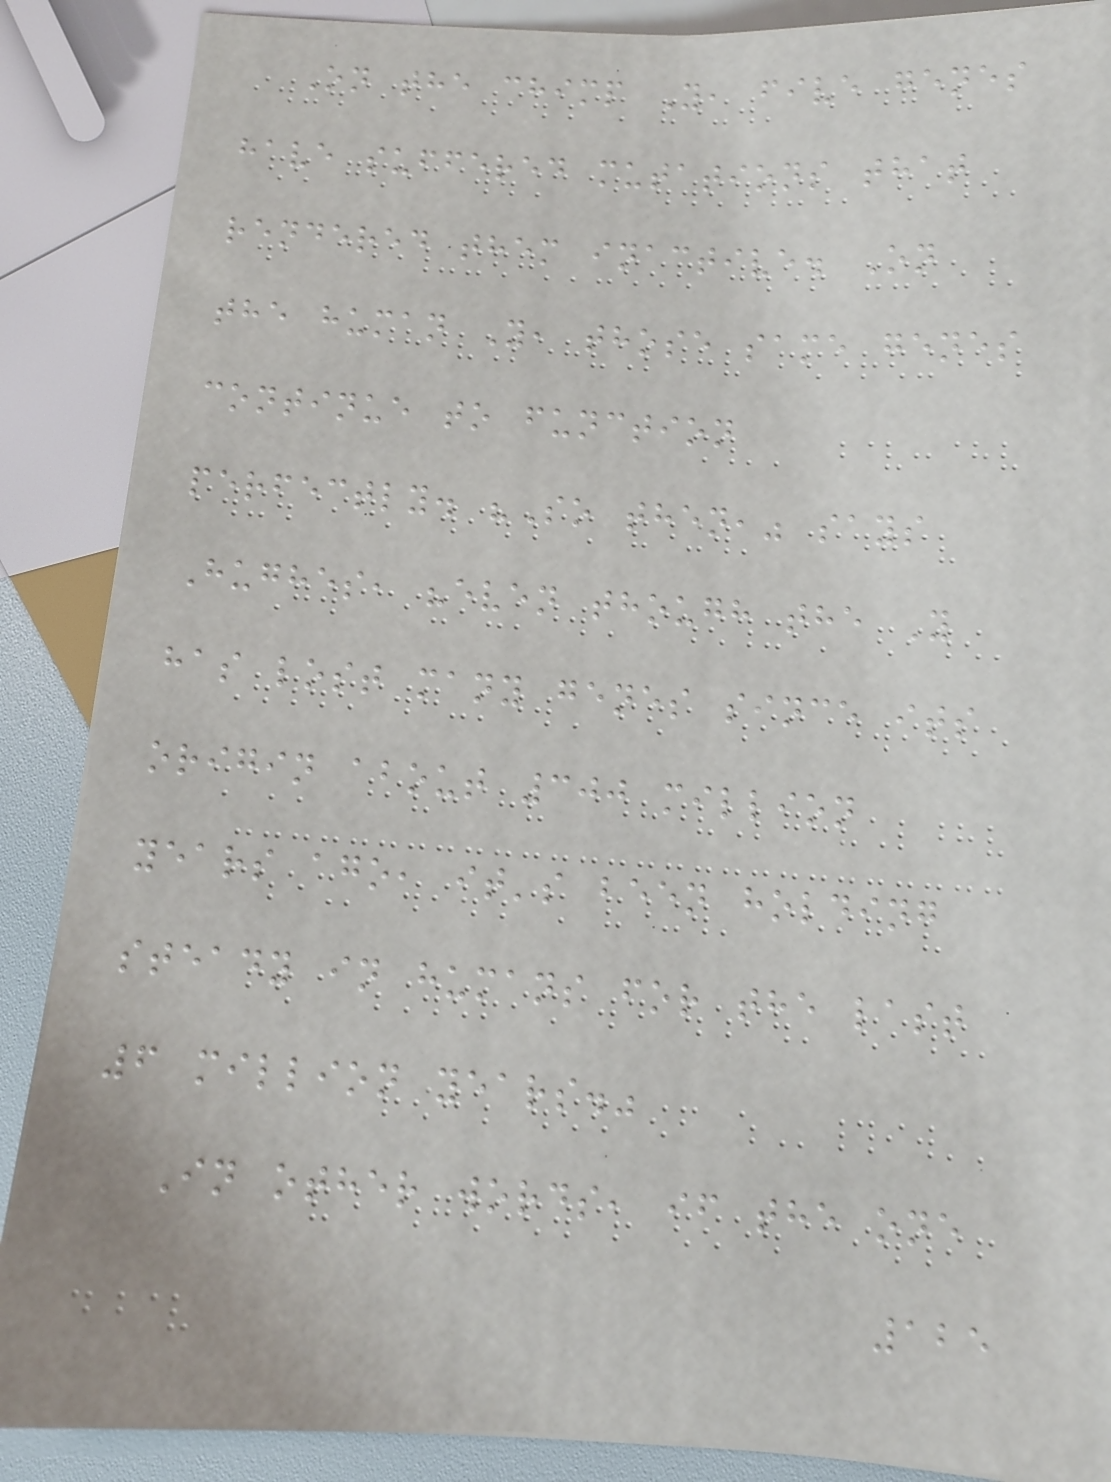On the chimp Y, five genes
have suffered mutations that
rendered them inactive. On
the human Y, those same genes
continue to function
perfectly. "So then," says
Hughes, "even though the Y
has lost many genes since its
origin about 300 million
years ago, it's been holding
steady in humans for the last
6 million years."
In other words, if the one
125
